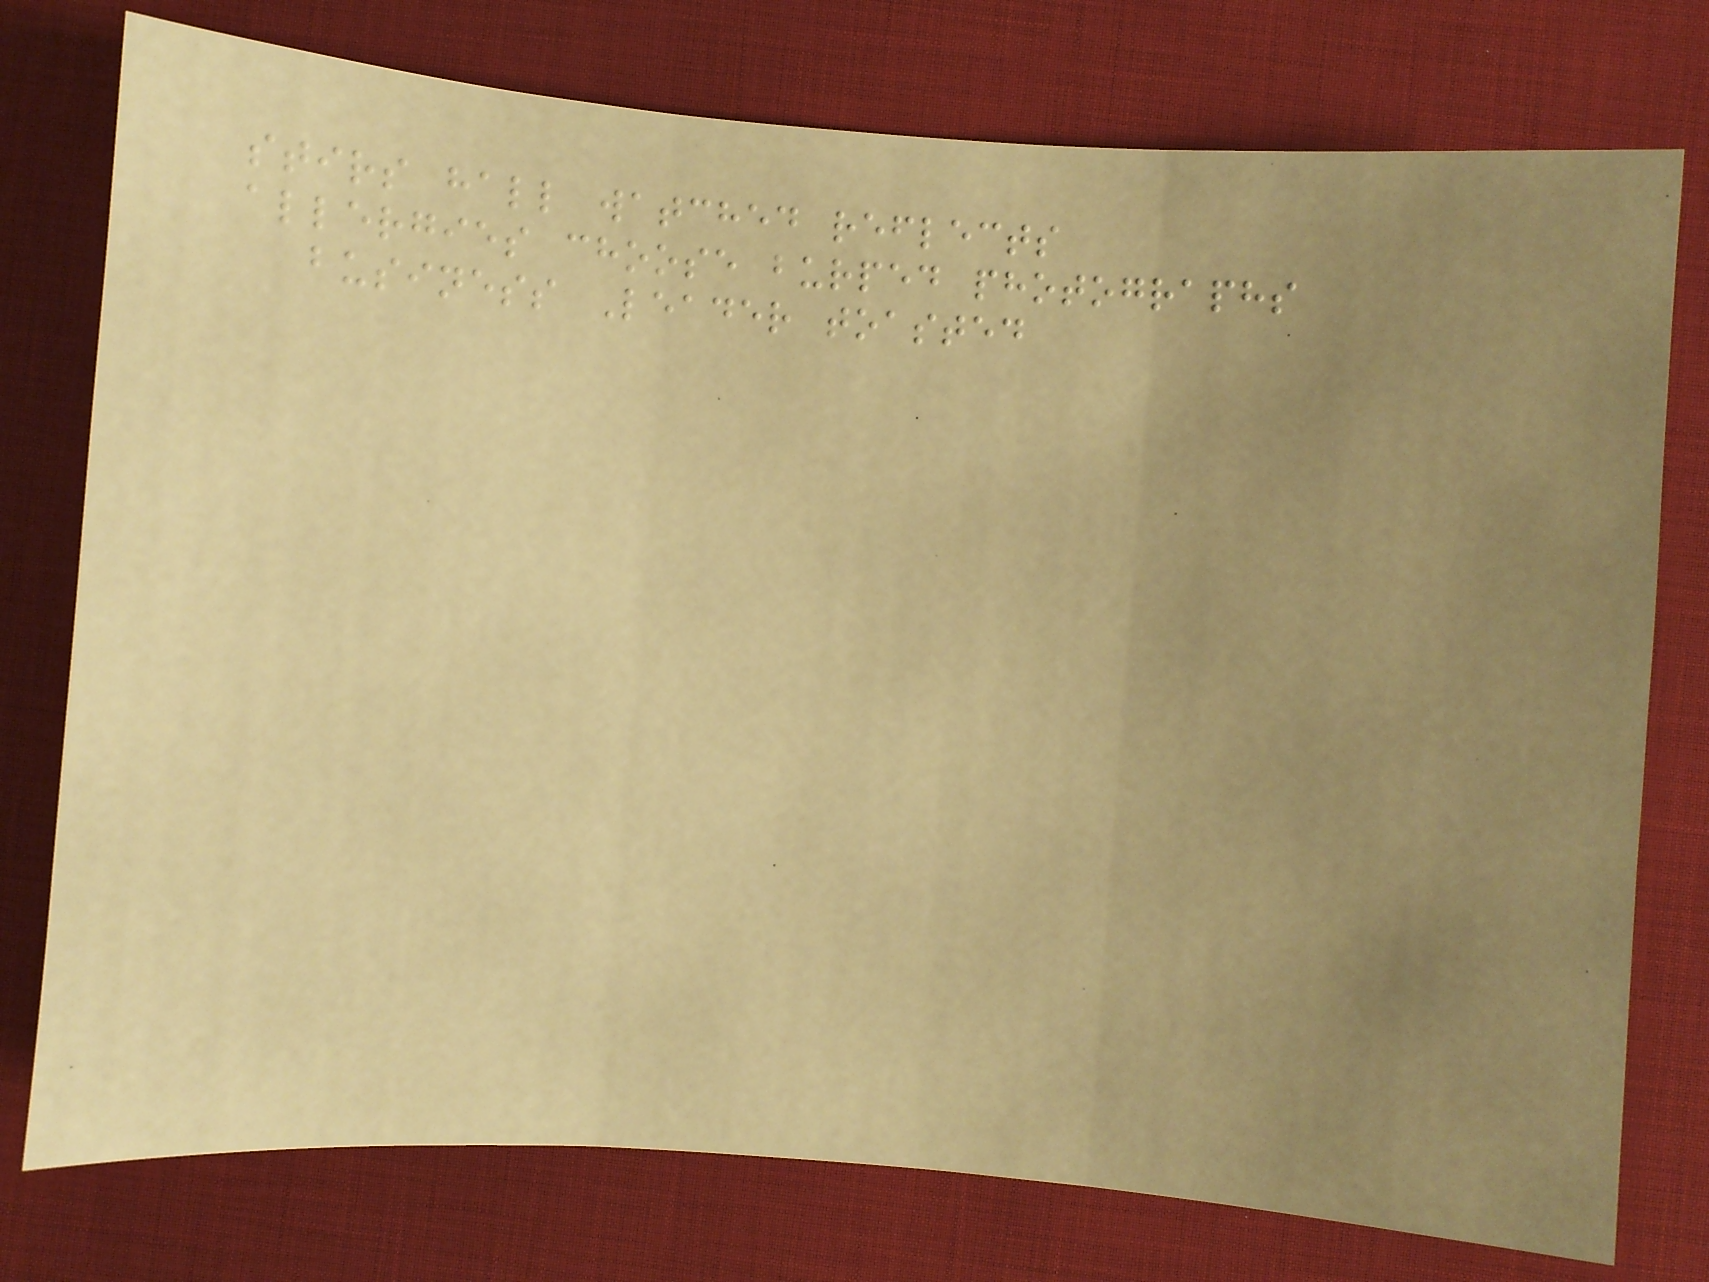stirs hall watched reflects
allergies choose burped photographs
business Leader toasted
